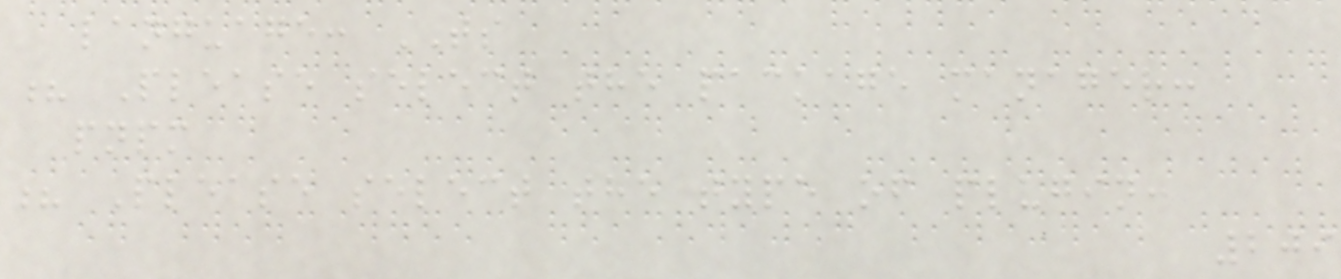language: TS
? Please select the package manager:
pnpm
? Please select the type of plugin:
209
